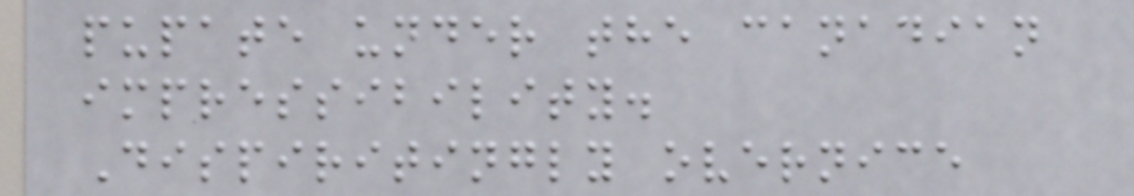pupate under the canadian
impressibility.
Dispiritingly overnice
